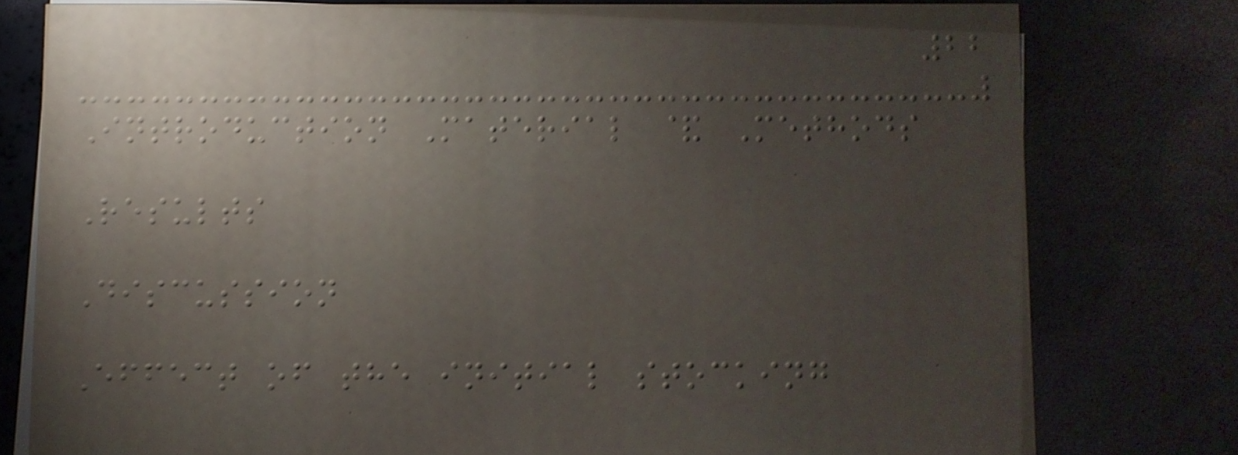22
Introduction Material & Methods
Results
Discussion
Effect of the initial stocking
